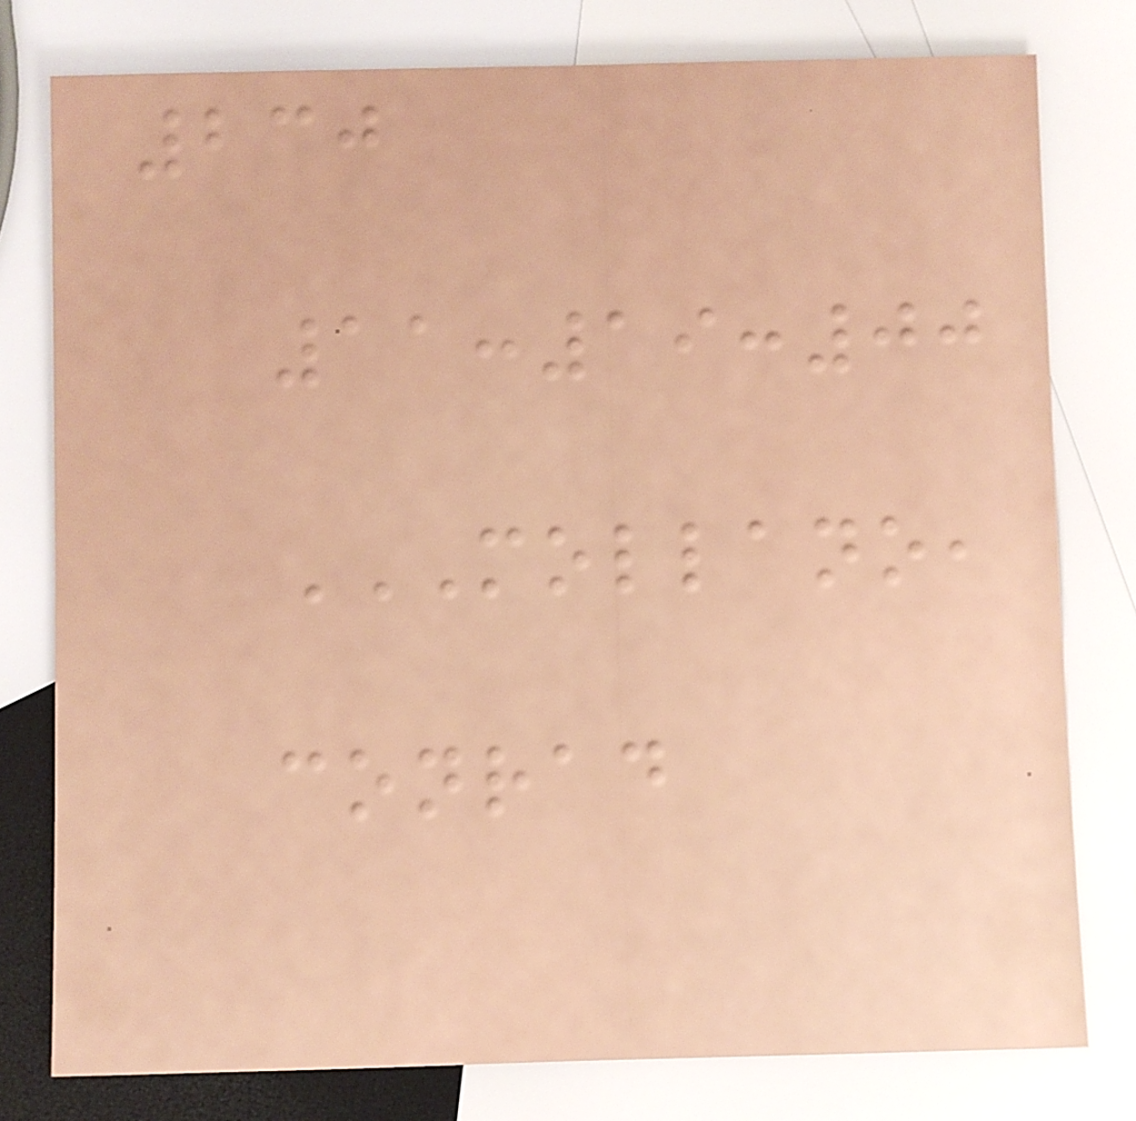230
11:19:00
MOLLANO,
CONRAD
